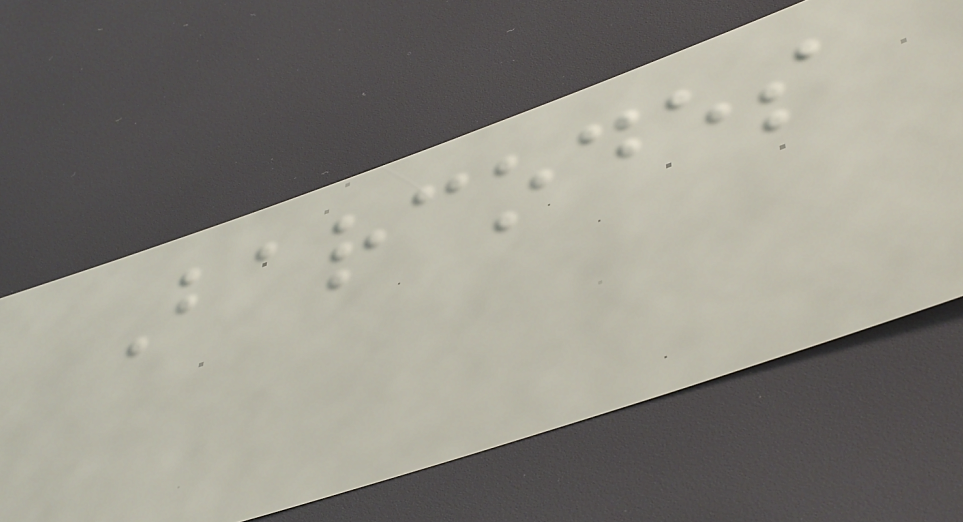Barcodes
